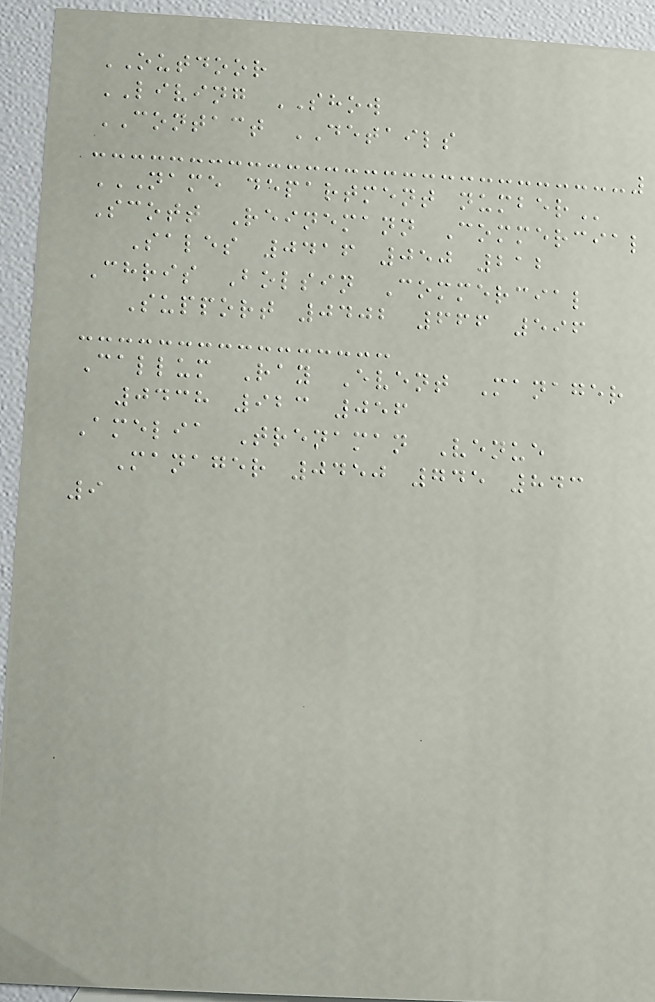OUTDOOR
LIVING SHOW
CONTACT DETAILS
NAME DEPARTMENT NUMBER
Scott Reinemann Commercial
Sales 0416 050 212
Chris Bolsin Commercial
Support 0402 666 596
Callum Ray Event Manager
0438 923 056
Amelia Trenaman Venue
Manager 0450 745 843
9
